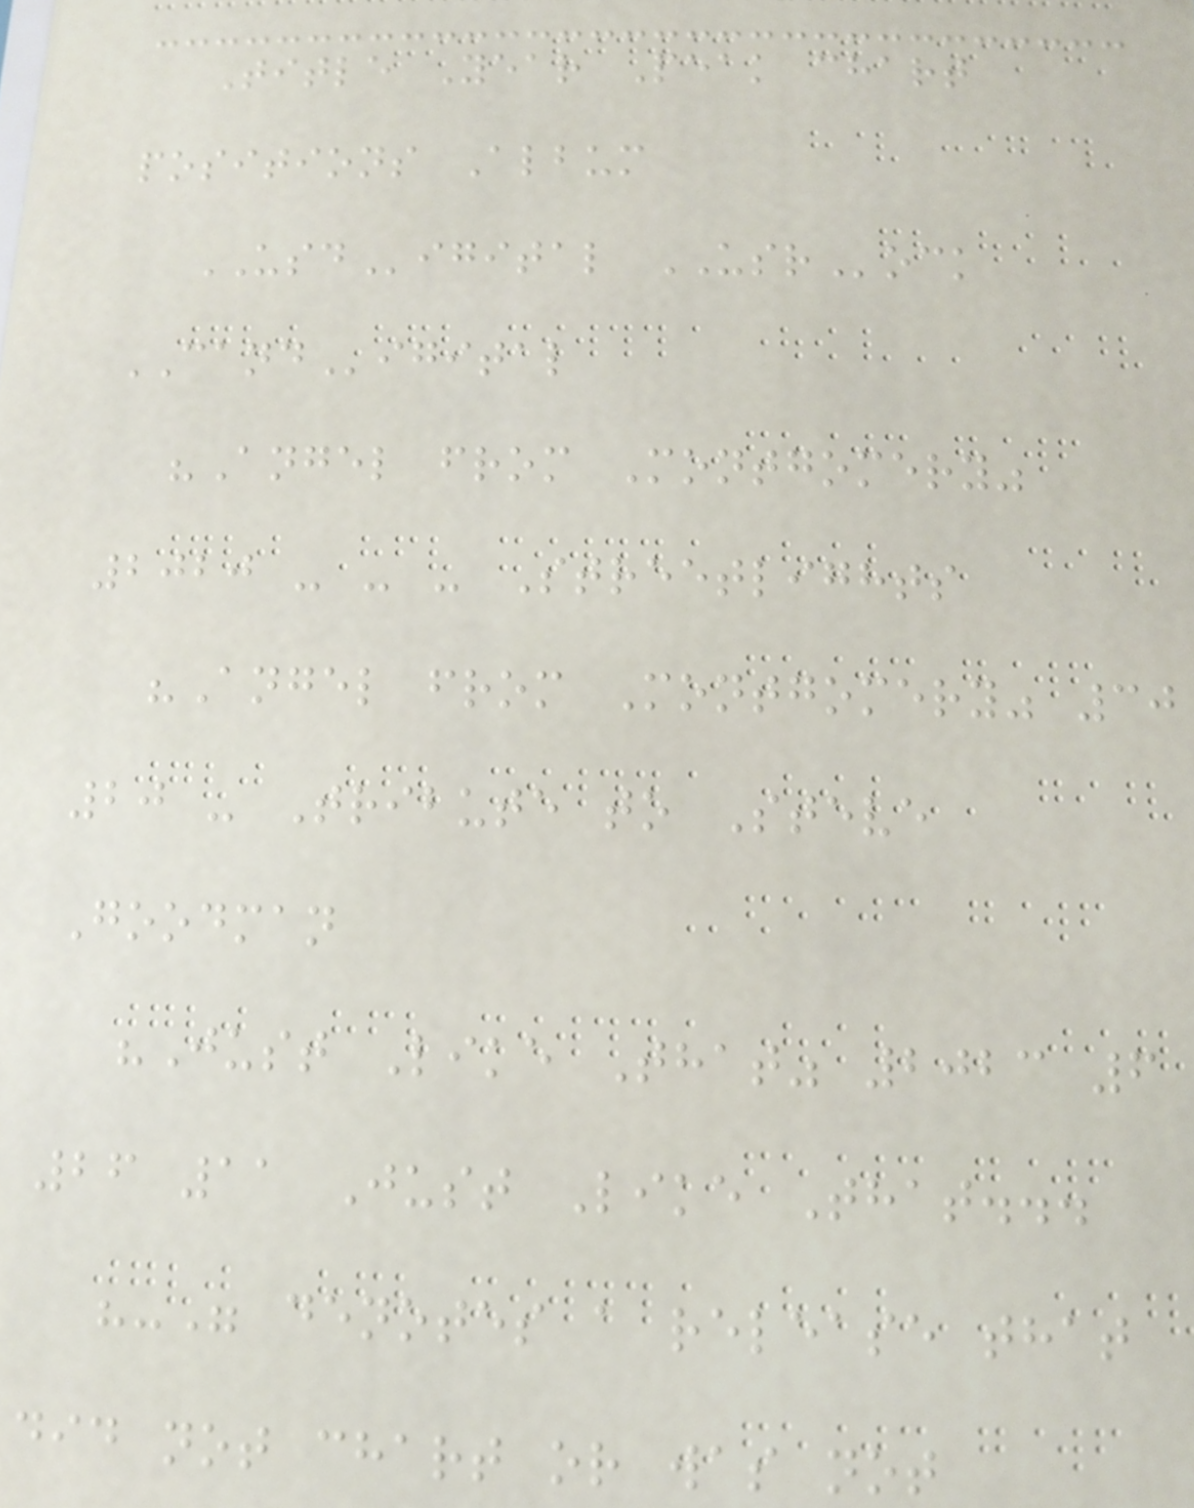Title Year Peak chart
positions Album
USDigital USRock
CANDigital
"Angel from Montgomery"
2020 - - - Streetlights
"Angel from Montgomery" 30
20 - Tribute to Steve
Goodman
"Just Like That" 2023 6
26 11 Just Like That...
"-" denotes a release that
did not chart or was not
